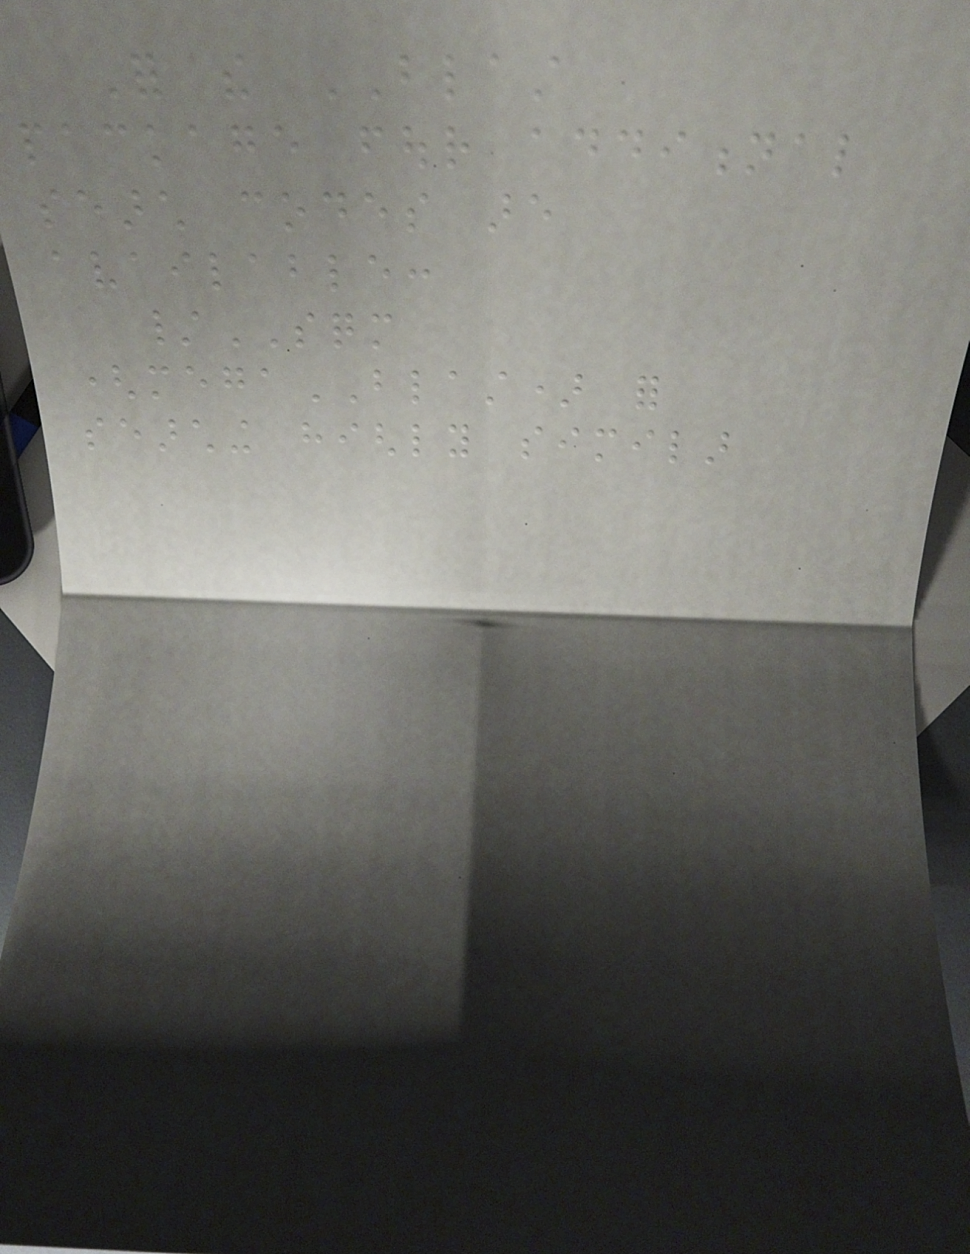For the BLAST
package four additional
search codes are
available:
/SQM
(megaBLAST) for
searching highly similar
